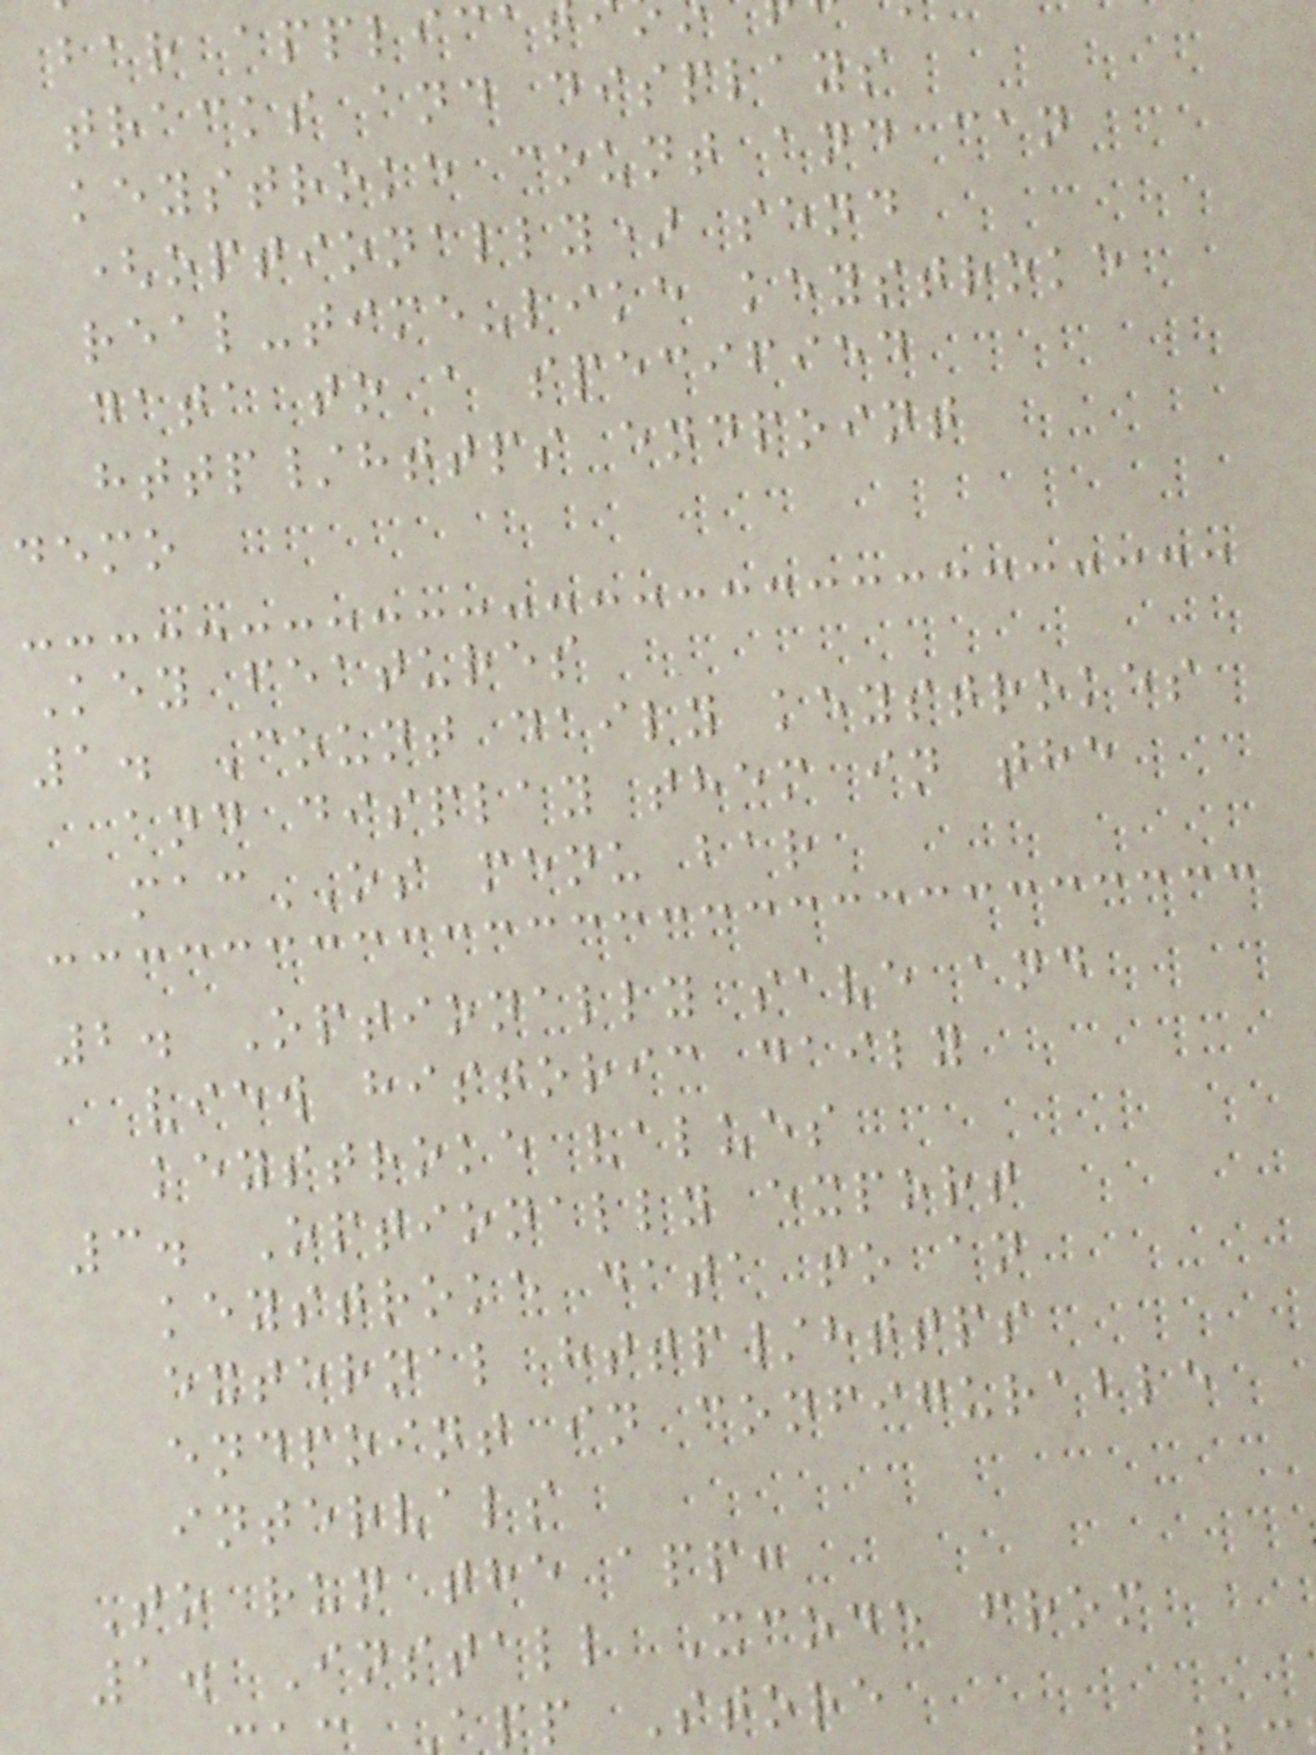bar applica
tracks and displays
keystroke count and can
(optionally) send
real-time-like keystroke
data to a specified
http/https endpoint
demo
Key features
1. Count daily keystrokes
and display them in the
macOS menu bar
2. Optionally save and
view historic daily
keystroke values
3. Optionally export
keystroke data to an
external http/https
endpoint in configurable
intervals
To run the app:
1. Install Xcode from
app Store
